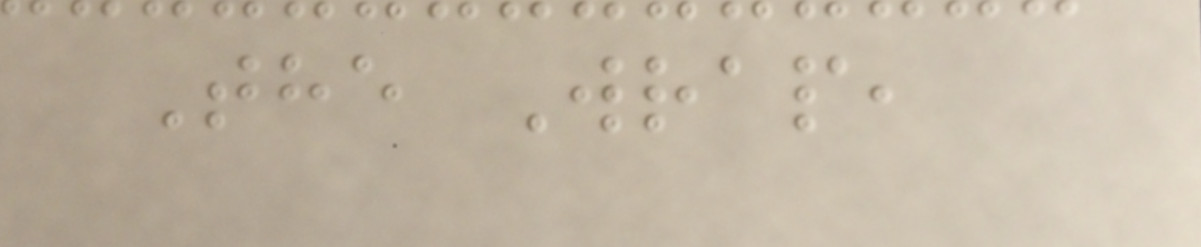The Wrap,
